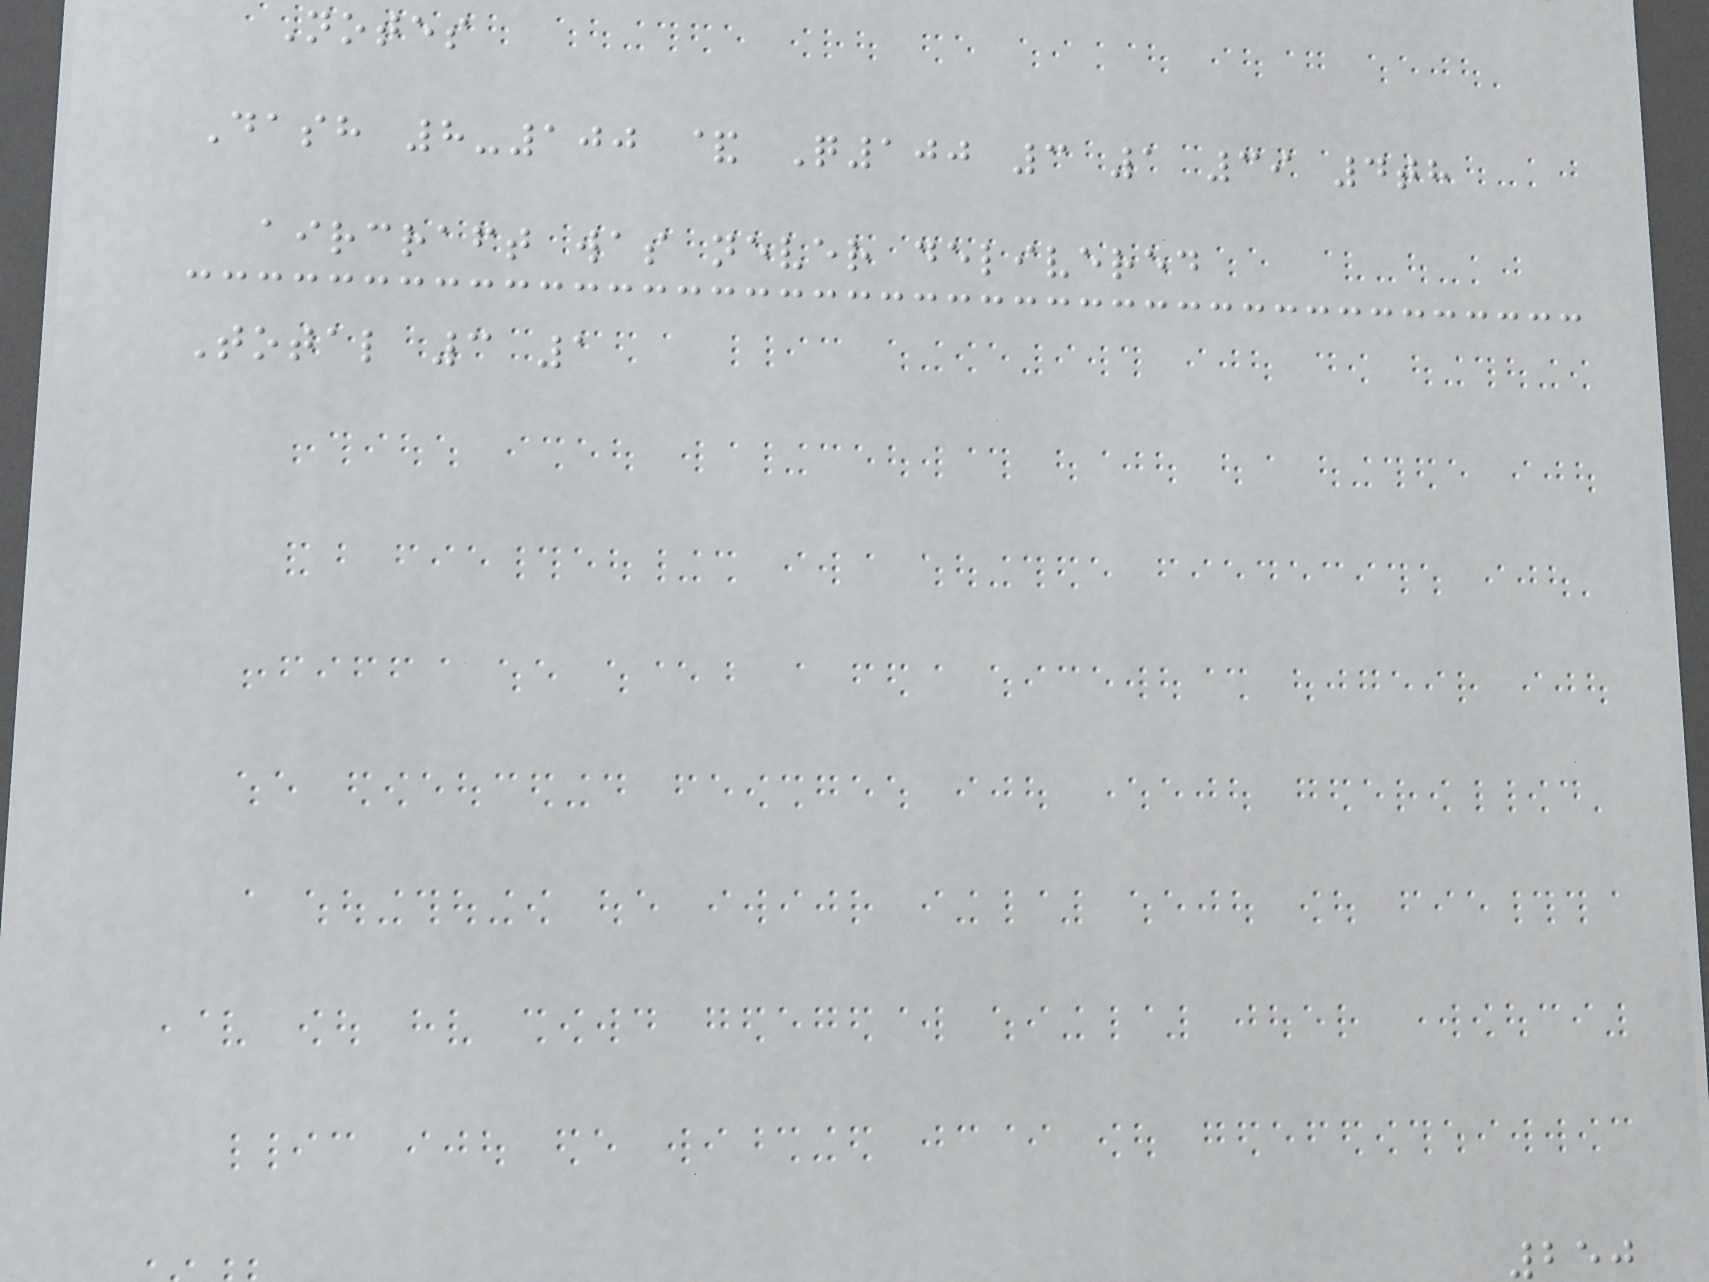Notes
Dash 8-100 & Q100 3 1 39 4th
aircraft was never delivered
Total 3 1
250
